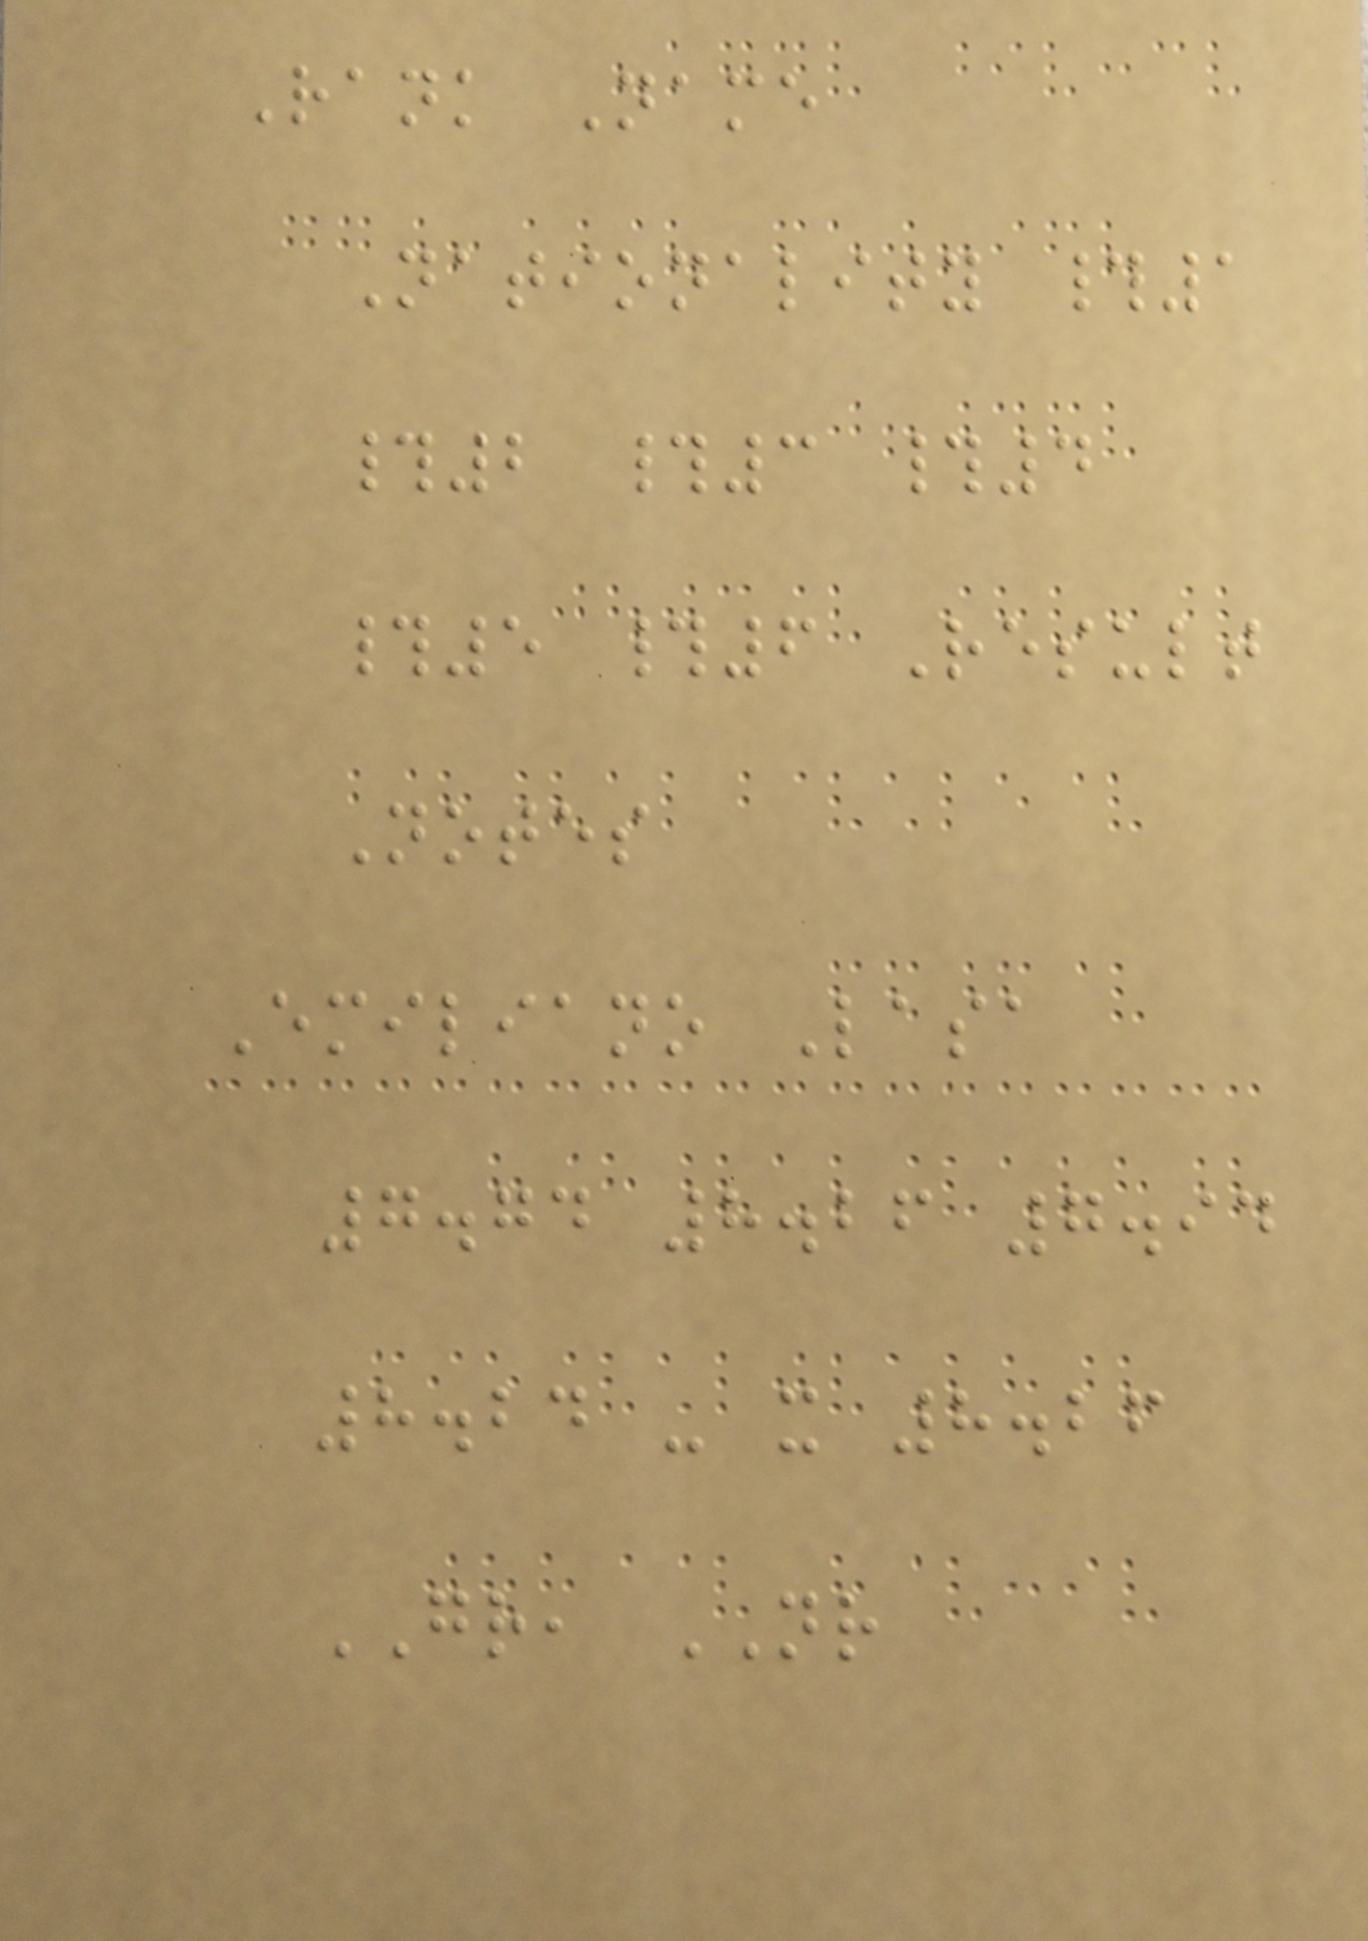Rank Name
Nationality #1
#2 #3 #4
#5 #6 Result
Notes
Emiliano Lasa
7.74 8.26 7.94
8.24 - x 8.26
GR, NR
